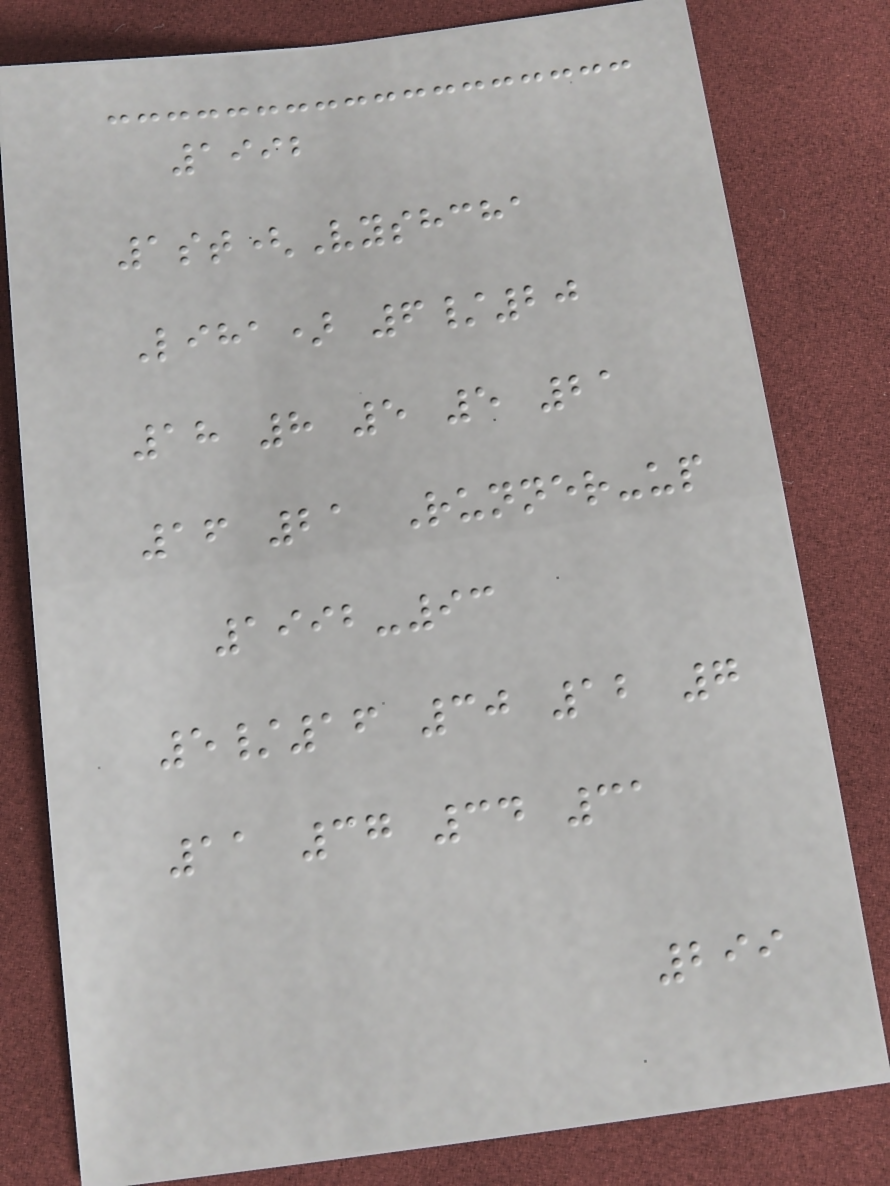1992
1st(Vyshcha
Liha) 6/20
18 8 5 5 21
16 21 Runner-up
1992-93
5/16 30 12 7
11 37 34 31
299
